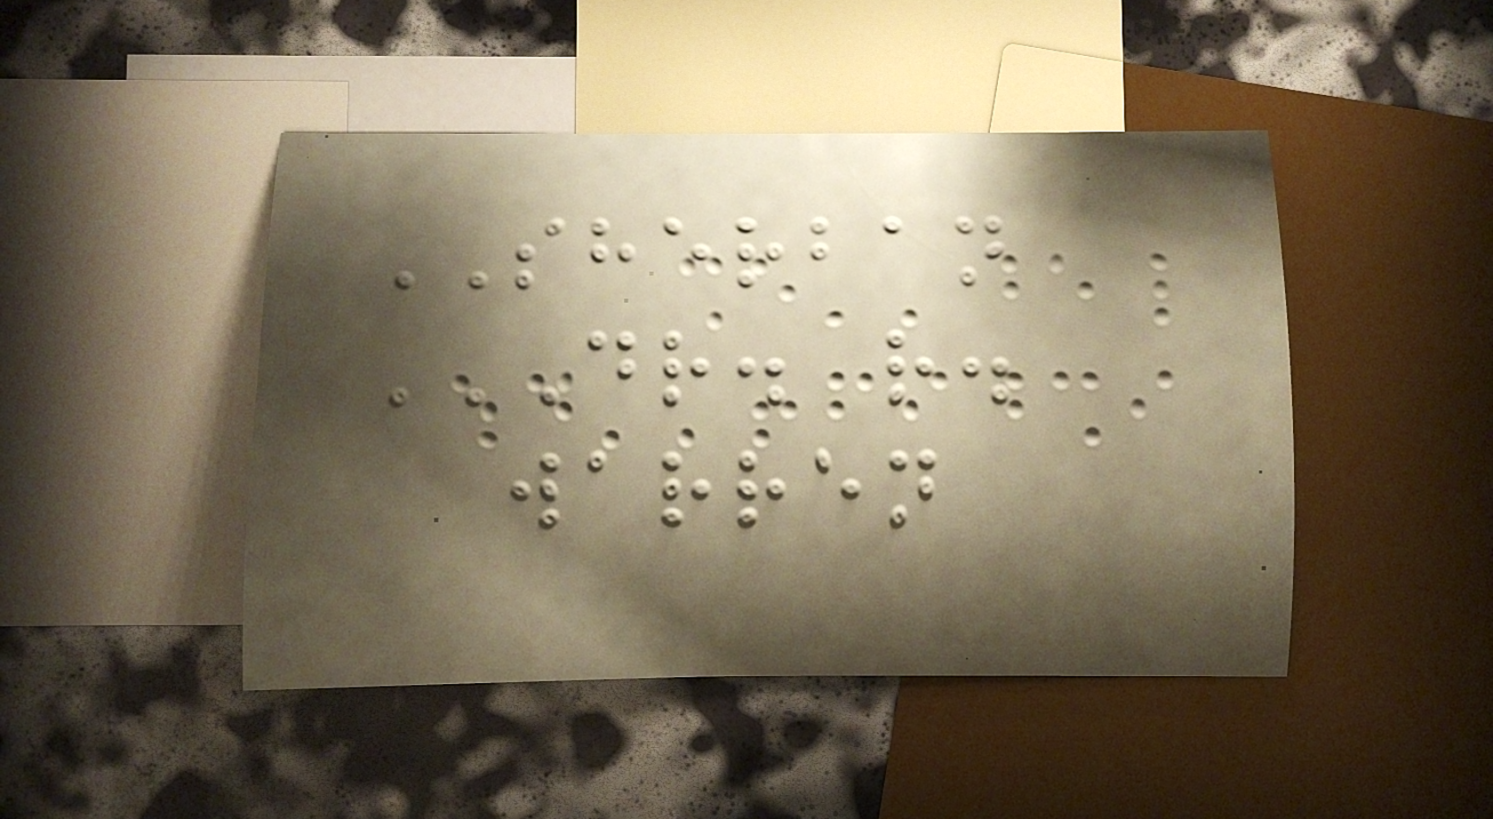SHERBAN
DR. R.
WARREN
